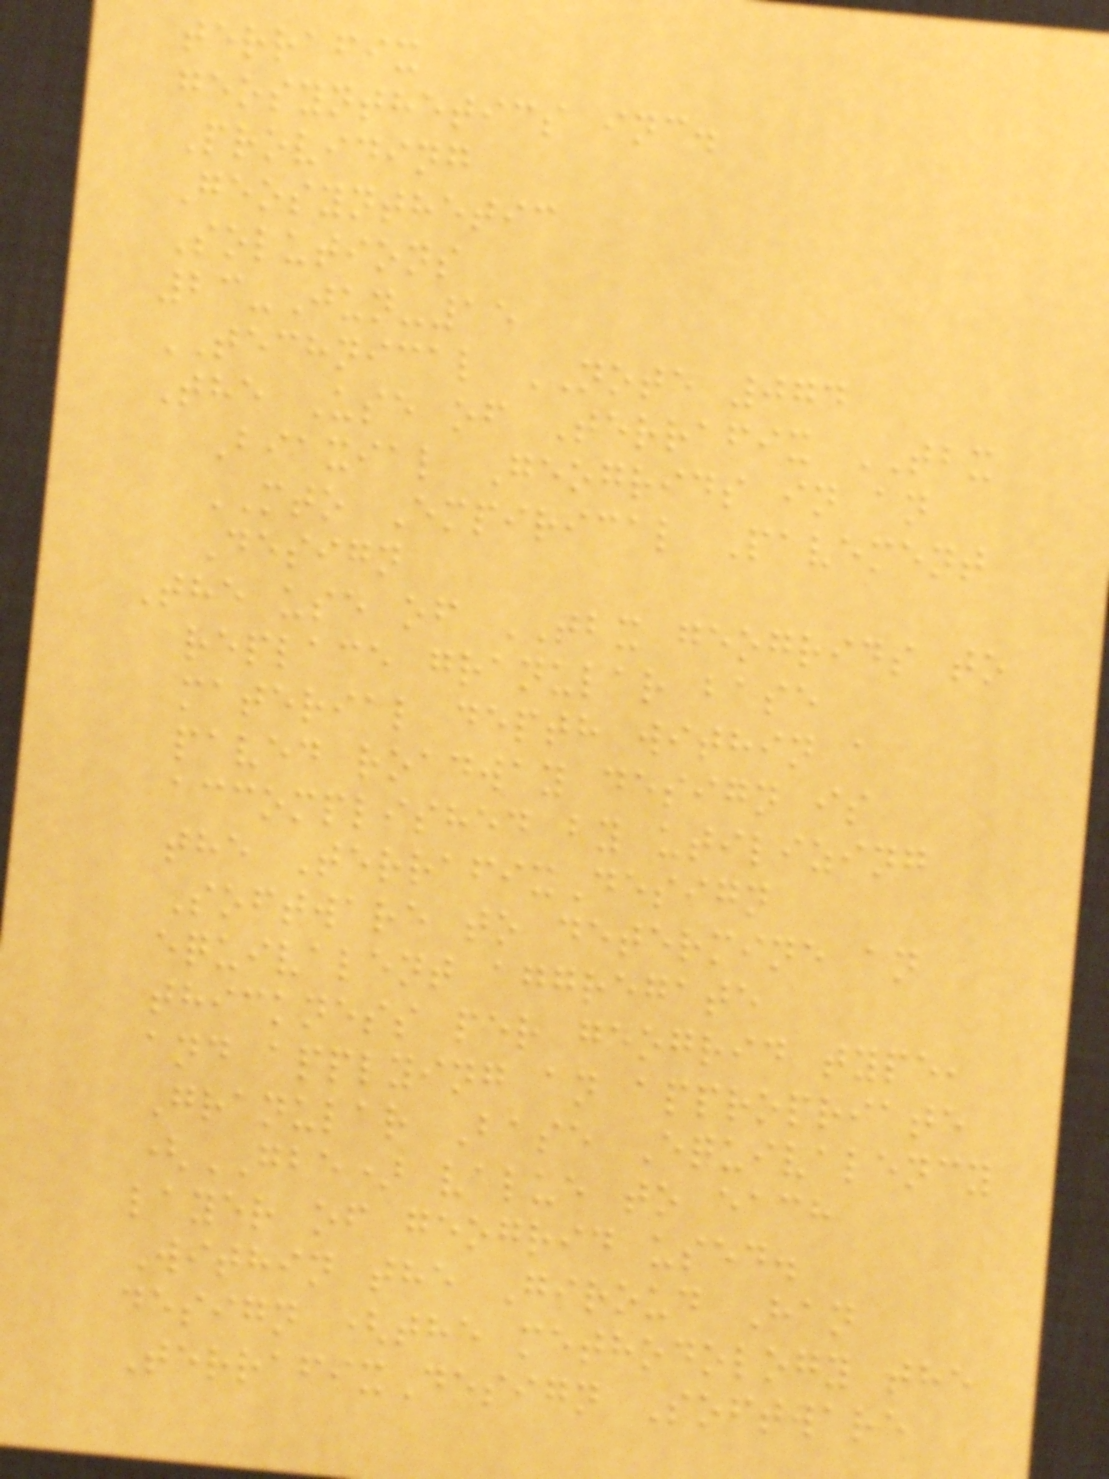terrafix
geosynthetics inc.
Providing
Geosynthetic
Solutions
23-Jun-15
TECHNICAL NOTE 074
The Use of Terrafix TBX
Biaxial Geogrids in an
MTO Empirical Pavement
Design
The use of TBX geogrids to
replace granular base
material depth within a
paved roadway design is
accomplished by utilizing
the TerrafixDesign
Software to determine an
equivalent aggregate
thickness per geogrid type,
and applying an appropriate
Granular Base Equivalency
(GBE) value to each
layer of geogrid used.
Within the Giroud Han
design (the methodology the
TerrafixDesign Software
